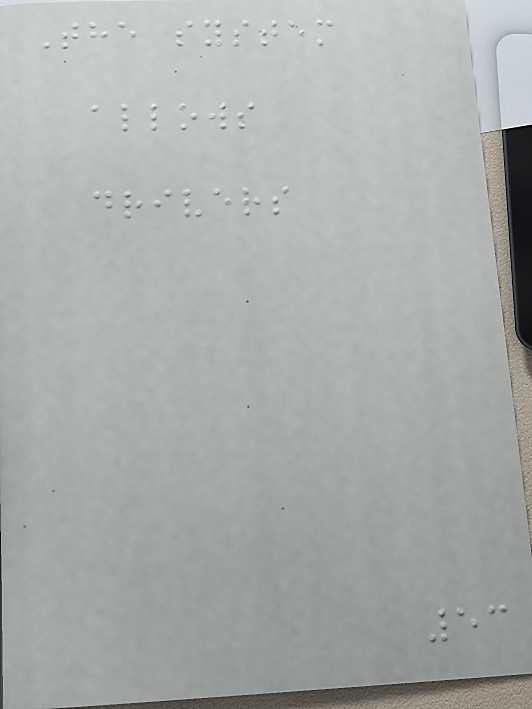The system
allows
drivers
53
